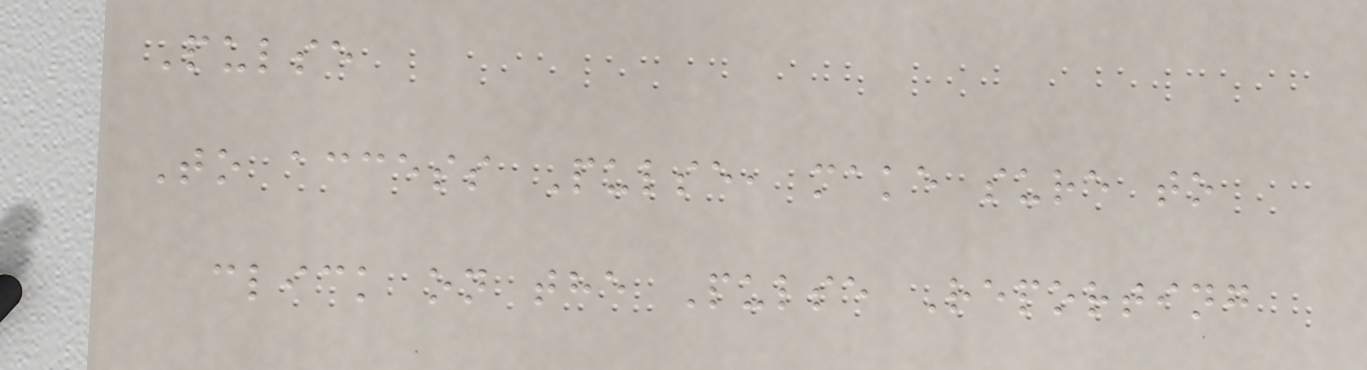Pulse
To access Pulse, make sure to
click on the Pulse Reporting
